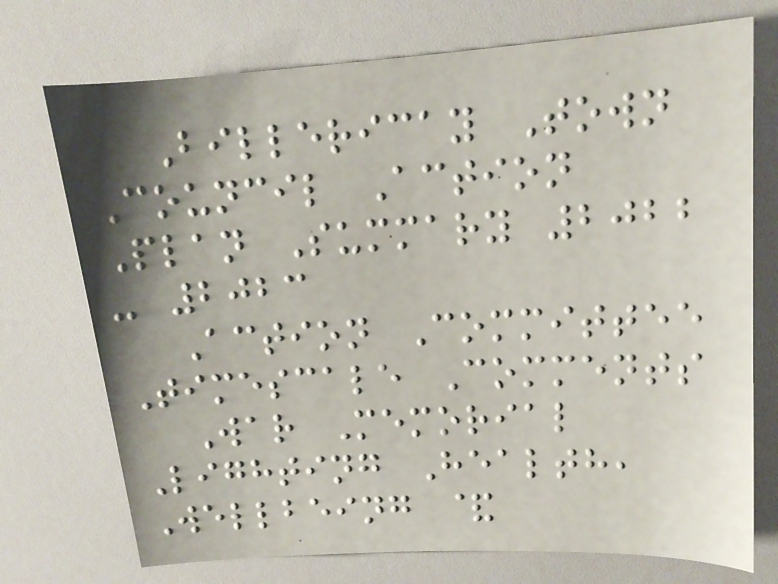Billericay Town
Council Action
Plan Summary 2022
- 2023
Action Committee
Timescale Comments
War Memorial
Lighting Health,
Wellbeing &
